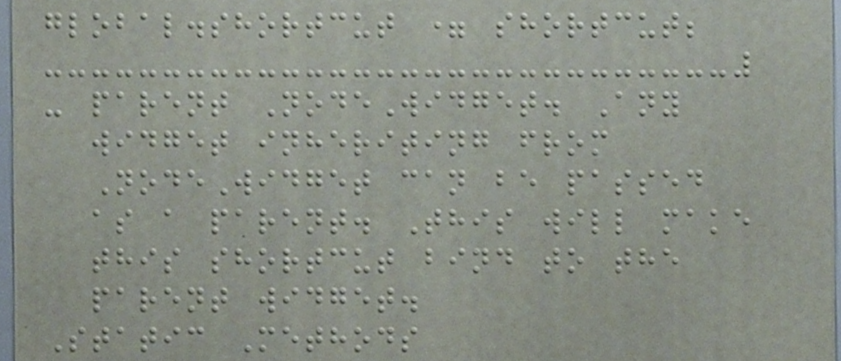global.shortcut = shortcut;
- parent NodeWidget. Any
widget inheriting from
NodeWidget can be passed
as a parent. This will make
this shortcut bind to the
parent widget.
Static Methods
